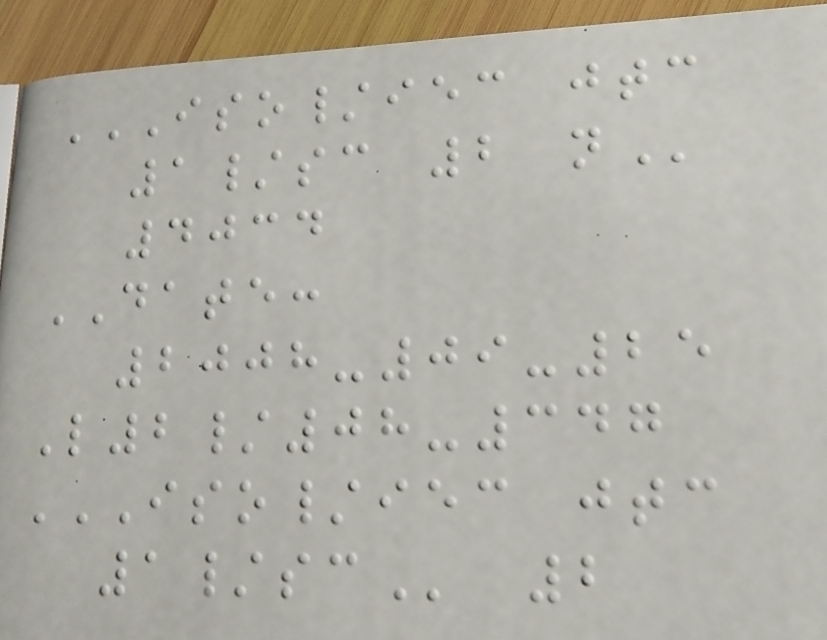ISO/IEC JTC
1/SC 2 N
4034
DATE:
2008-09-25
L2/08-347
ISO/IEC JTC
1/SC 2
